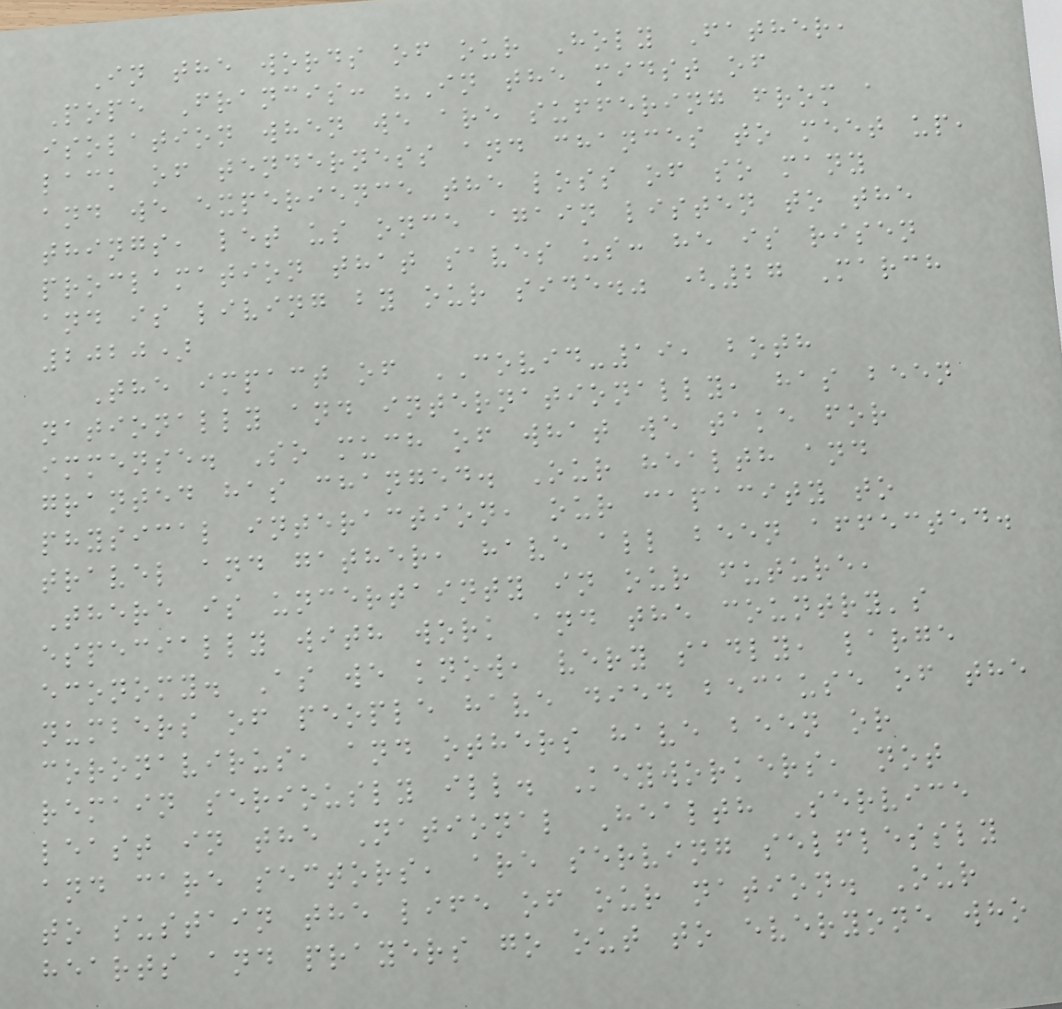In the words of our Holy Father,
Pope Francis: "In the midst of
isolation when we are suffering from a
lack of tenderness and chances to meet up,
and we experience the loss of so many
things, let us once again listen to the
proclamation that saves us: he is risen
and is living by our side." (27 March
2020)
The impact of COVID-19, both
nationally and internationally, has been
immense. So much of what we take for
granted has changed. Our health and
physical interaction, our capacity to
travel and gather, have all been affected.
There is uncertainty in our future,
especially with work and the country's
economy. As we know, very sadly, large
numbers of people have died because of the
coronavirus, and others have been or
remain seriously ill. Keyworkers, not
least in the National Health Service
and care sectors, are serving selflessly
to sustain the life of our nation. Our
hearts and prayers go out to everyone who
